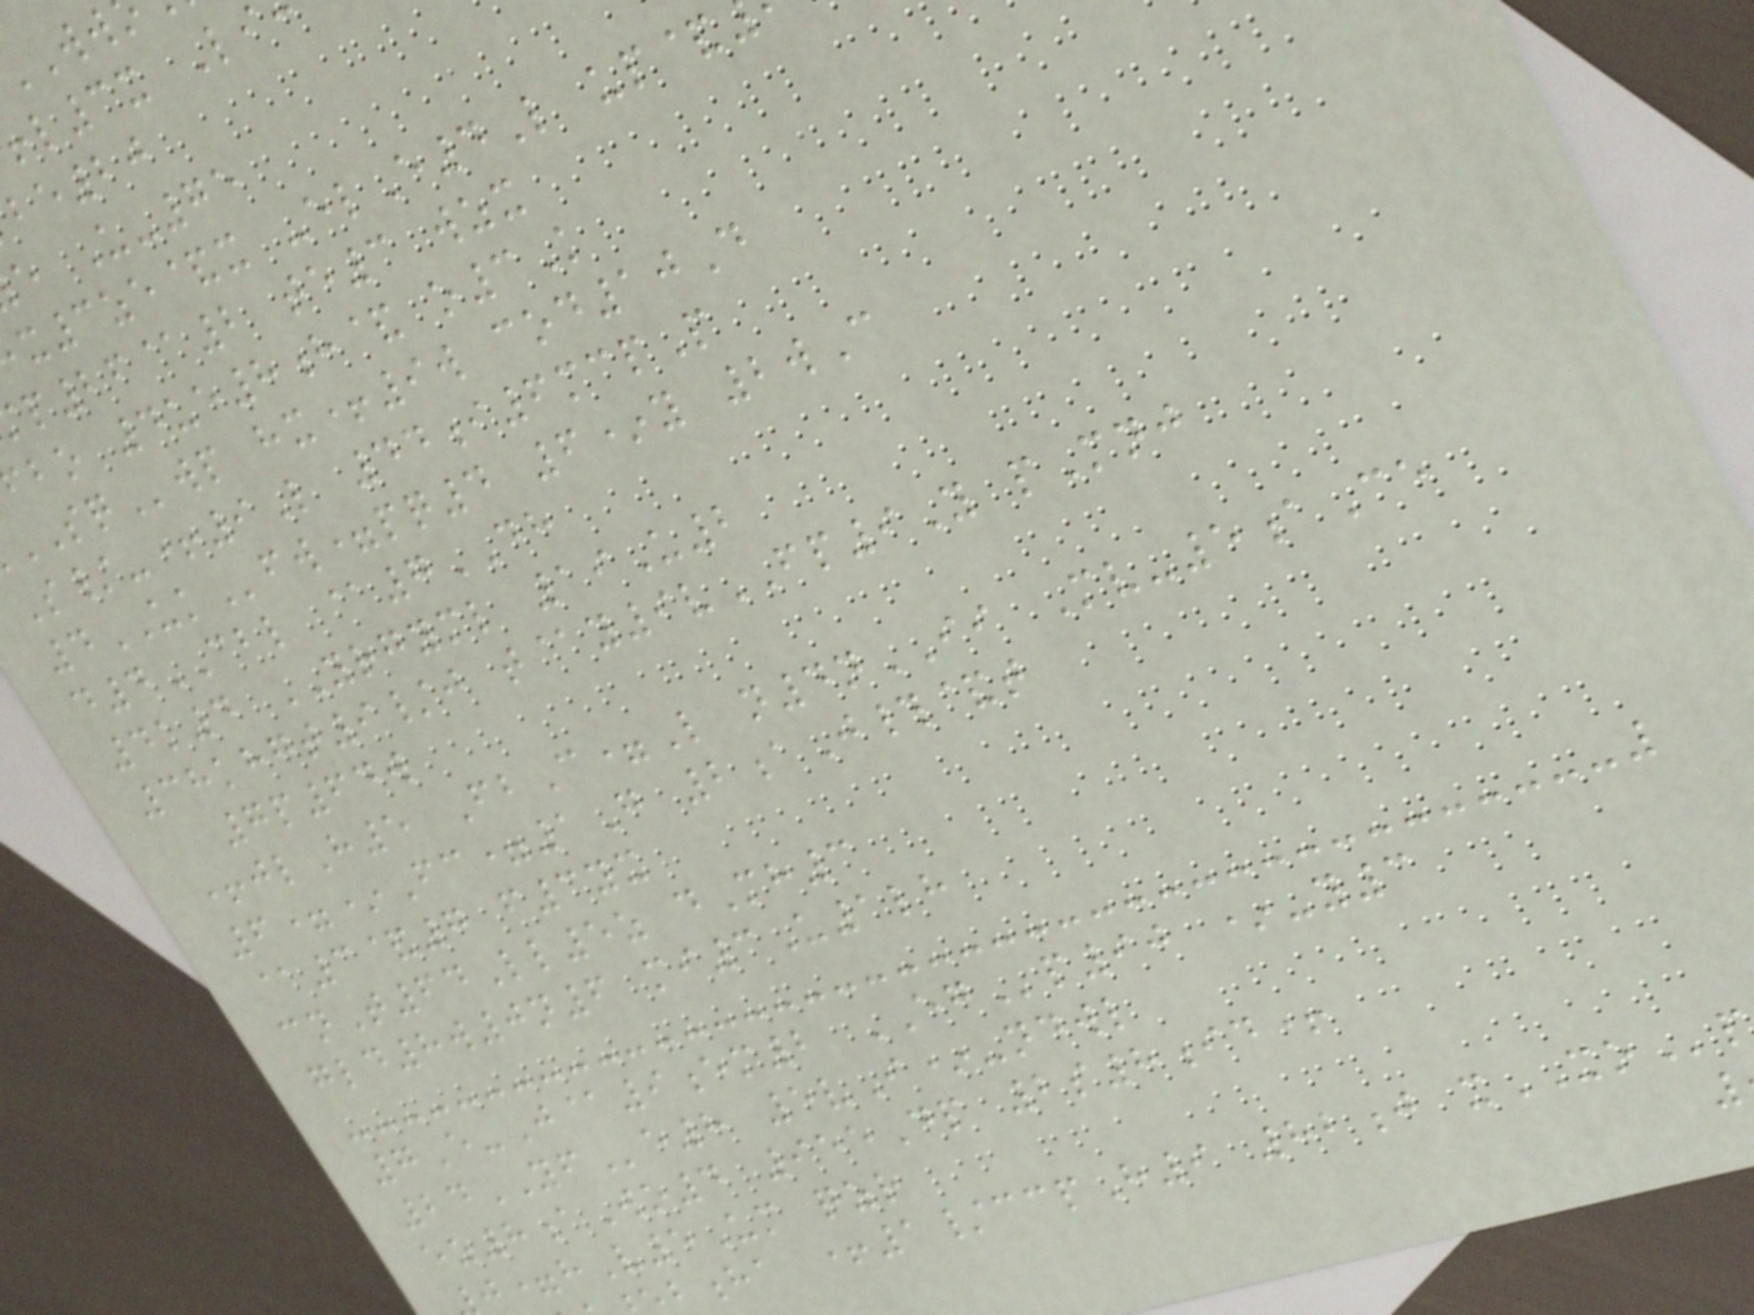l3x Li
be20
e U-75
x3ze&x -elE4L up&
p26@2 te3 wzx
bo 4ue8h& o3K
SQwp hx+9w cod10D
S/-+9L 44i6mcpP
4UKfw=pq4 6*y 2wC
d4CBL @7DH
4k4 YRGYML 19U2
38khgt9/j t@y9vFP9Y pMnj
7p64w
+jlH5 FbC=L n4nII Mv-5aCe
6=*Fc=1G 2aJ#&t
@3&7 f3yx
cnT64Ll5z dMh3
gld8w0n6 mi3U1lh
7E-J@9em2 EGp90 *-y3
24YFe8 5vI*-ndwl
ez8aWo4 955Dp 2s8id+
=hV5Um qzr
ha +1/ccpH9 82j xXO
